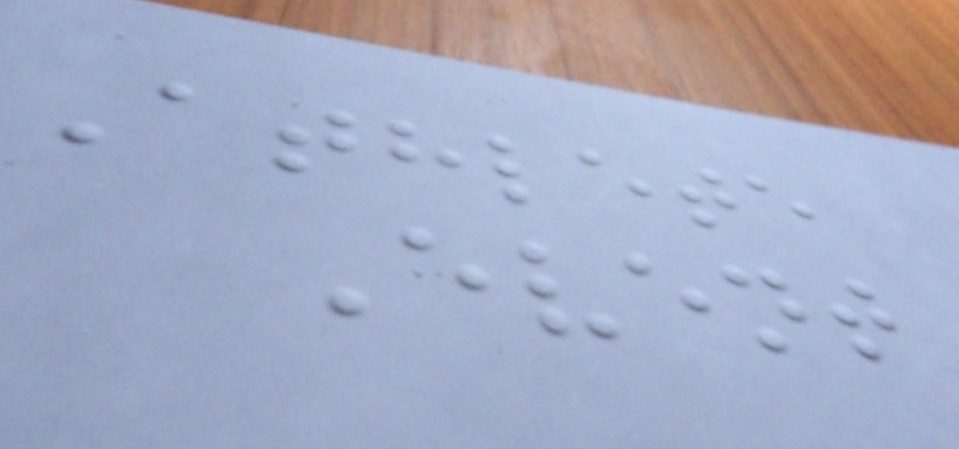Athlete
Event
